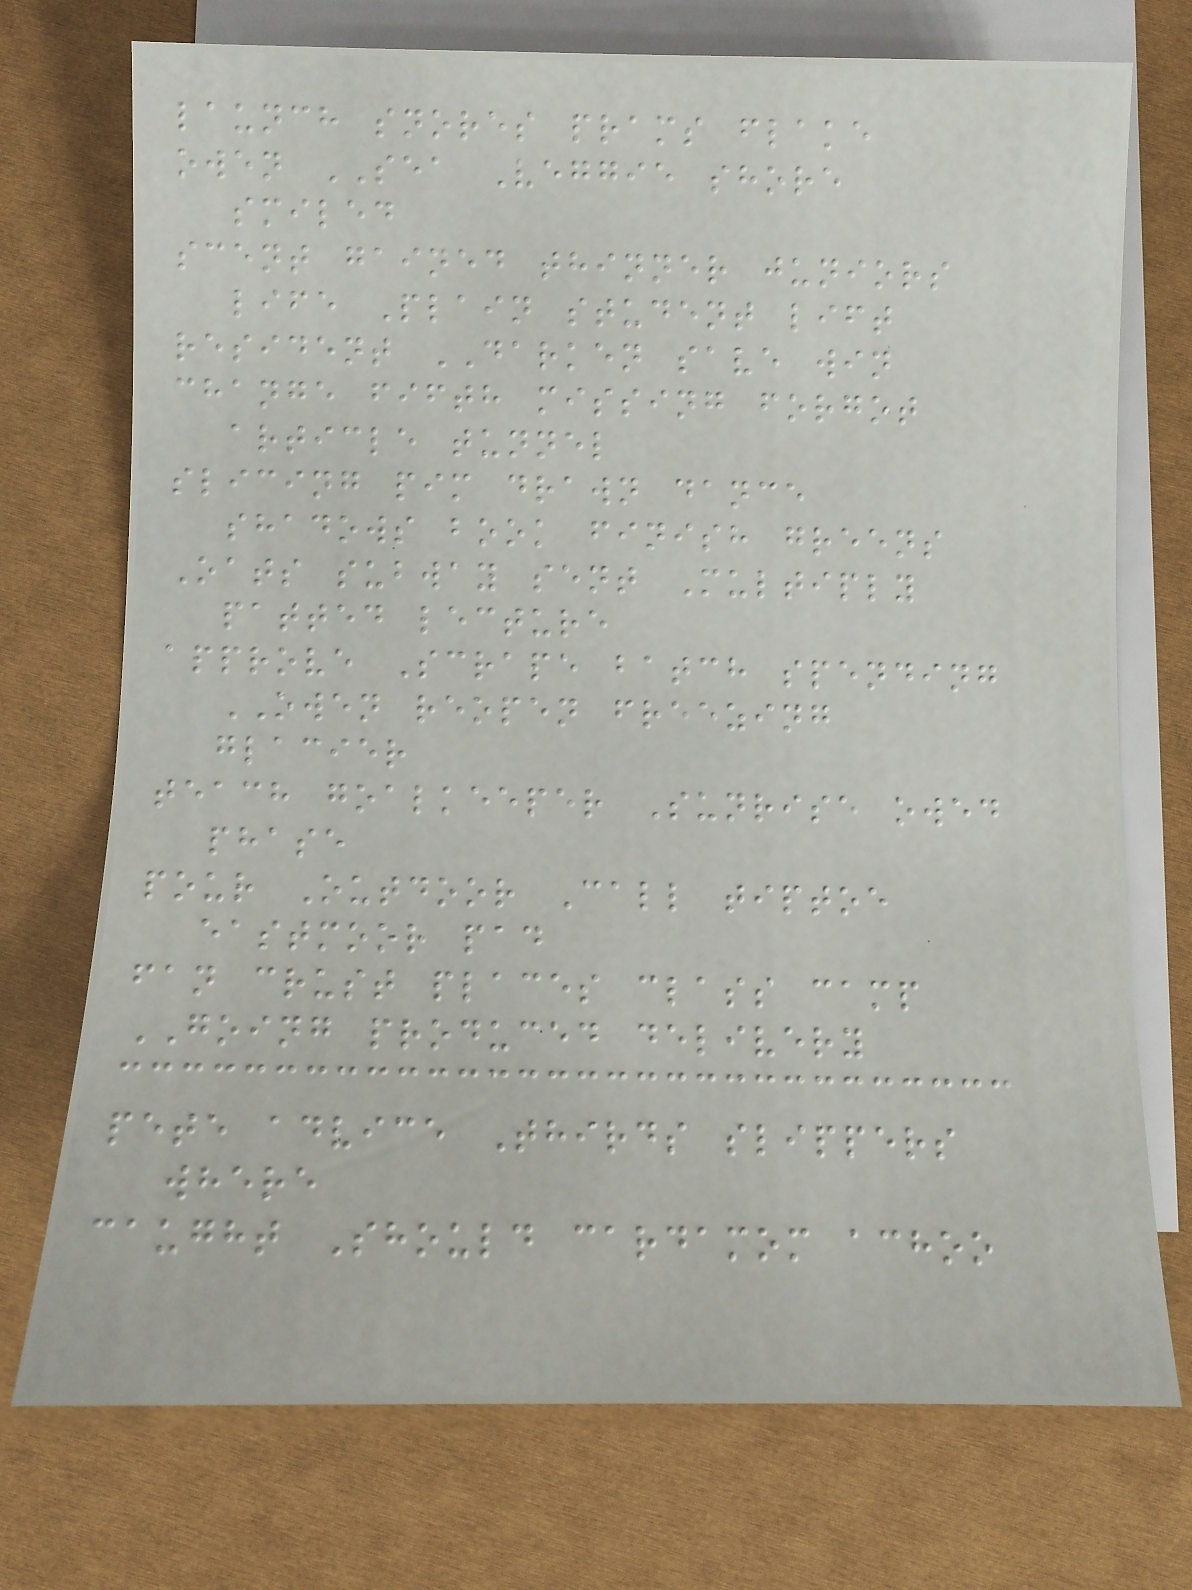launch snores prams flake
owen SEA Veggie shore
smiled
scent gained thinner juniors
life Plain student lift
resident DARKEN save win
change fifth missing forgot
article tunnel
slicing pim drawn dance
shadows book finish greens
Oats subway sent Multiply
patted lecture
approve Scrape batch spending
OWEN reopen freezing
glacier
teach goalkeeper Sunrise owed
phase
pour Outdoor Call tiptoe
eastmoor pad
fan crust places class camp
GOING produced delivery
pete advice Thirds slippers
where
caught Should cardamom achoo
